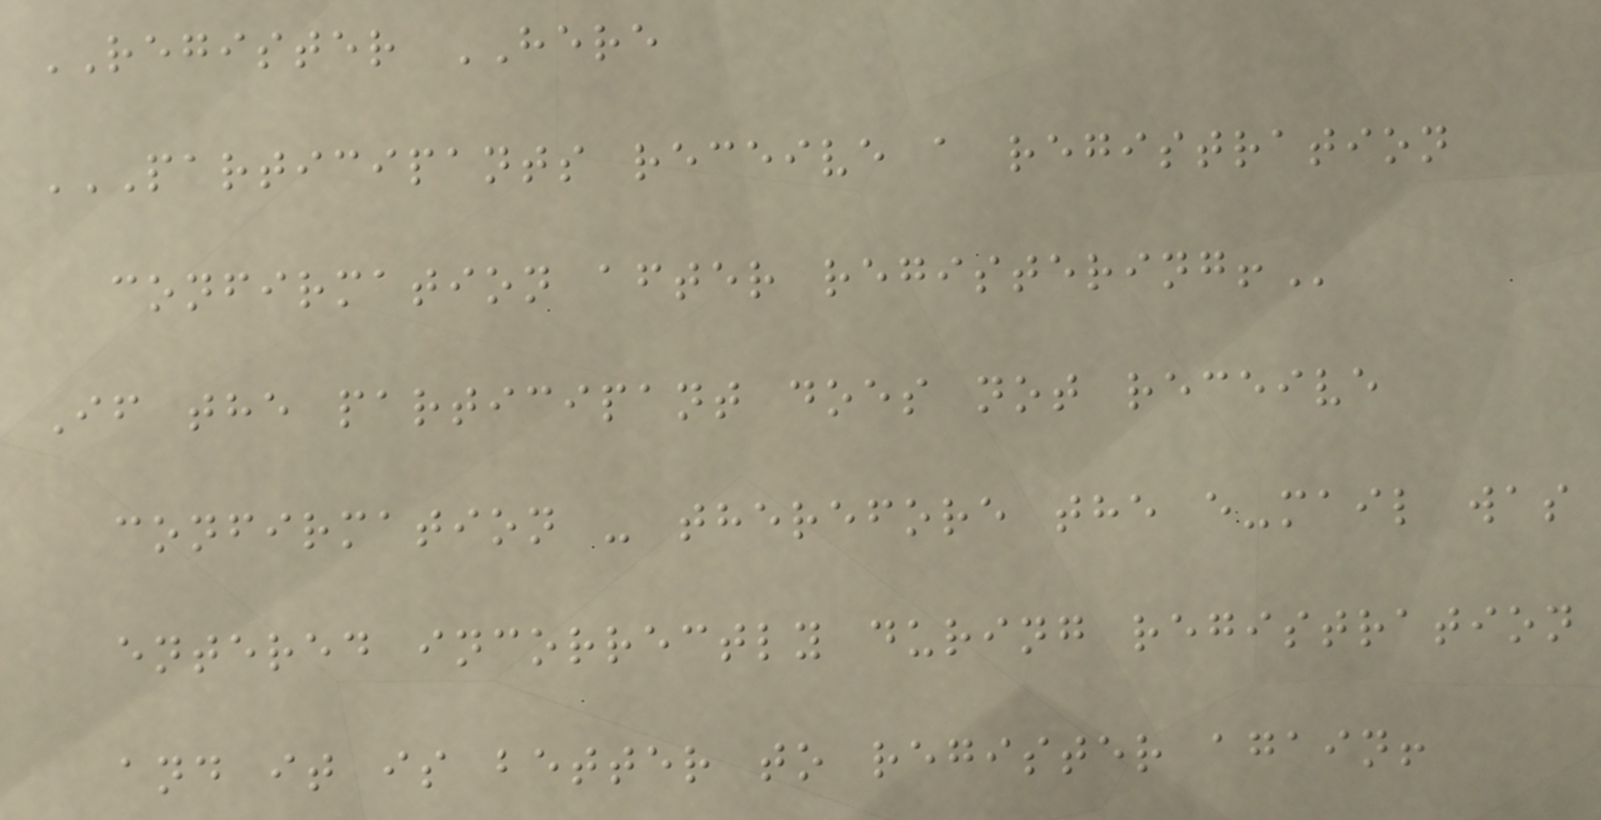REGISTER HERE
PARTICIPANTS RECEIVE A REGISTRATION
CONFIRMATION AFTER REGISTERING!
If the participant does not receive
confirmation - therefore the e-mail was
entered incorrectly during registration
and it is better to register again!
